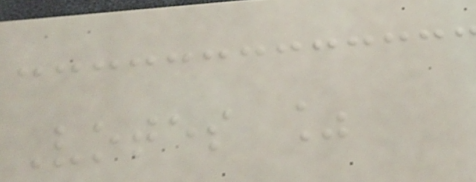Votes %
